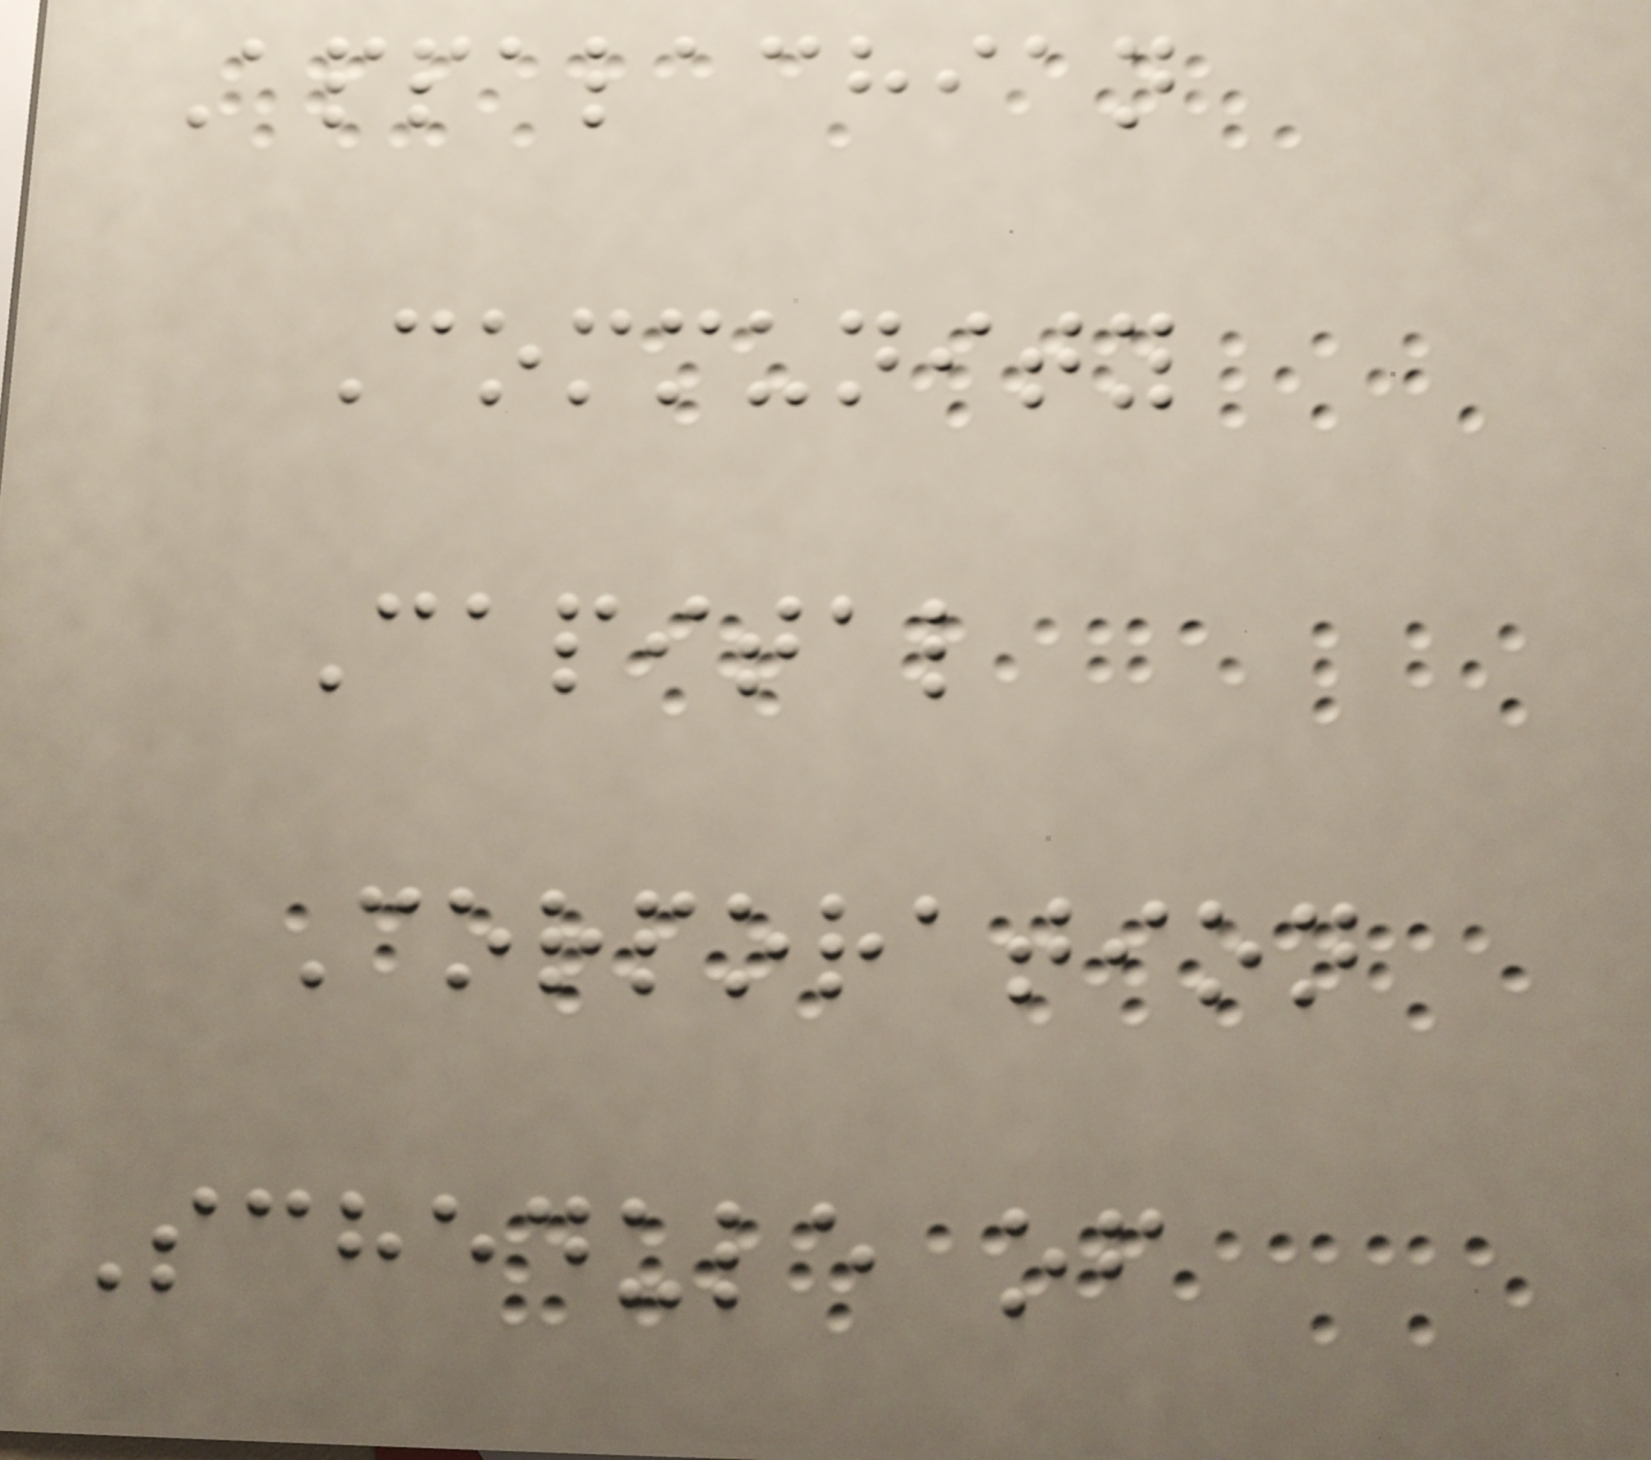Appalachian
Community
Capital
Corporation
Schedule of
